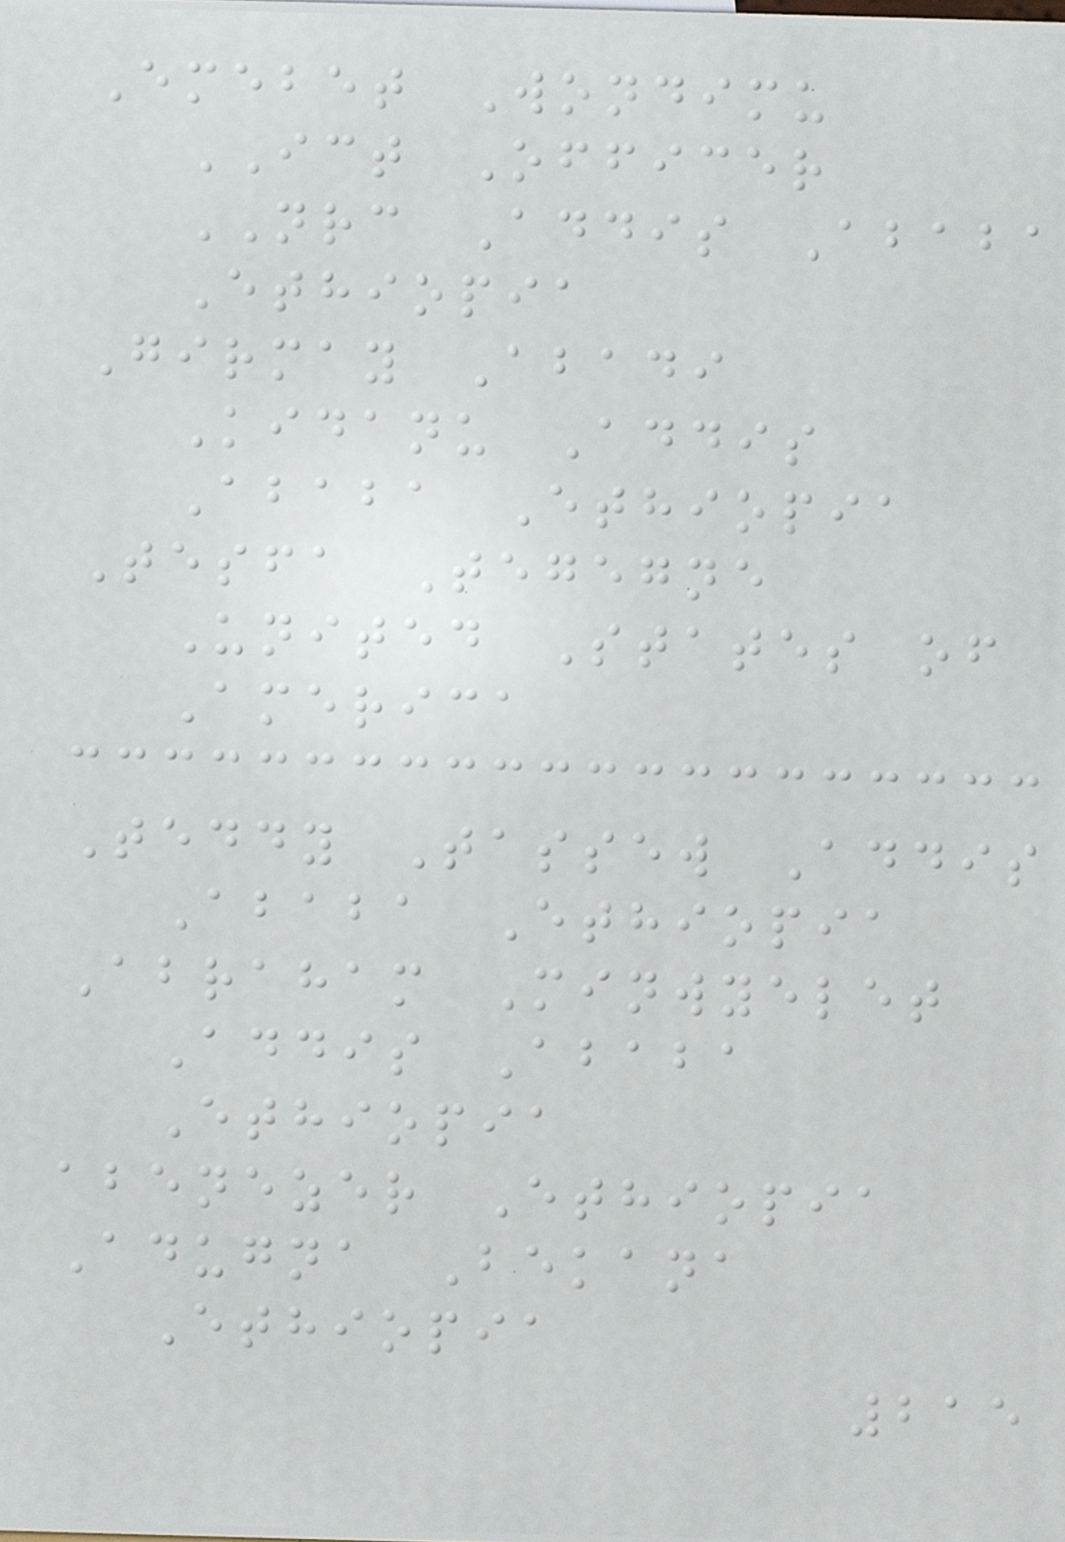Emebet Wondimu
ICT Officer
NRC Addis Ababa
Ethiopia
Girmay Abadi
Kidanu Addis
Ababa Ethiopia
Tesfa Tegegne
United States of
America
Teddy Tassew Addis
Ababa Ethiopia
Abraham Minwyelet
Addis Ababa
Ethiopia
abenezer Ethiopia
Adugna Bekana
Ethiopia
215
